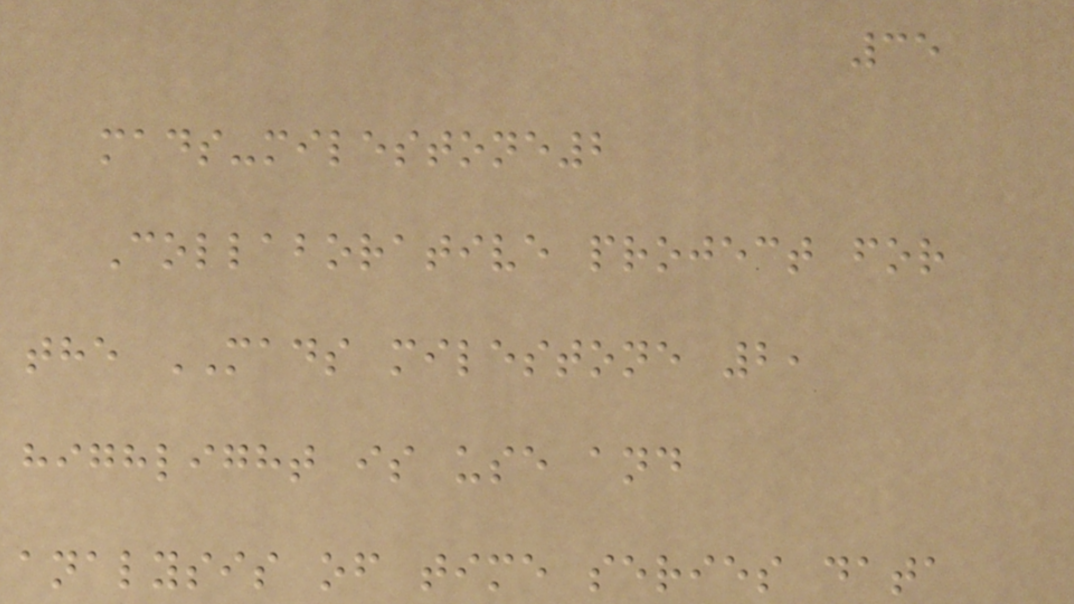35
mads-milestone2
Collaborative project for
the MADS milestone 2,
highlight is use and
analysis of time series data
